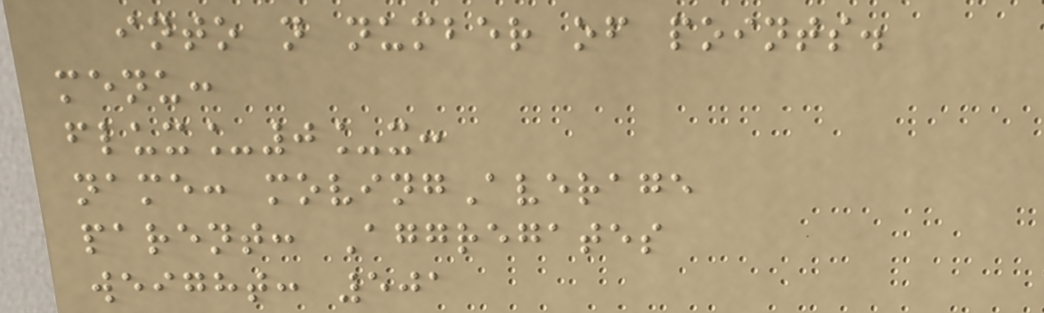into n number of points.
menu:
flux_0_x:
name: movingAverage
parent: Aggregates
weight: 501
